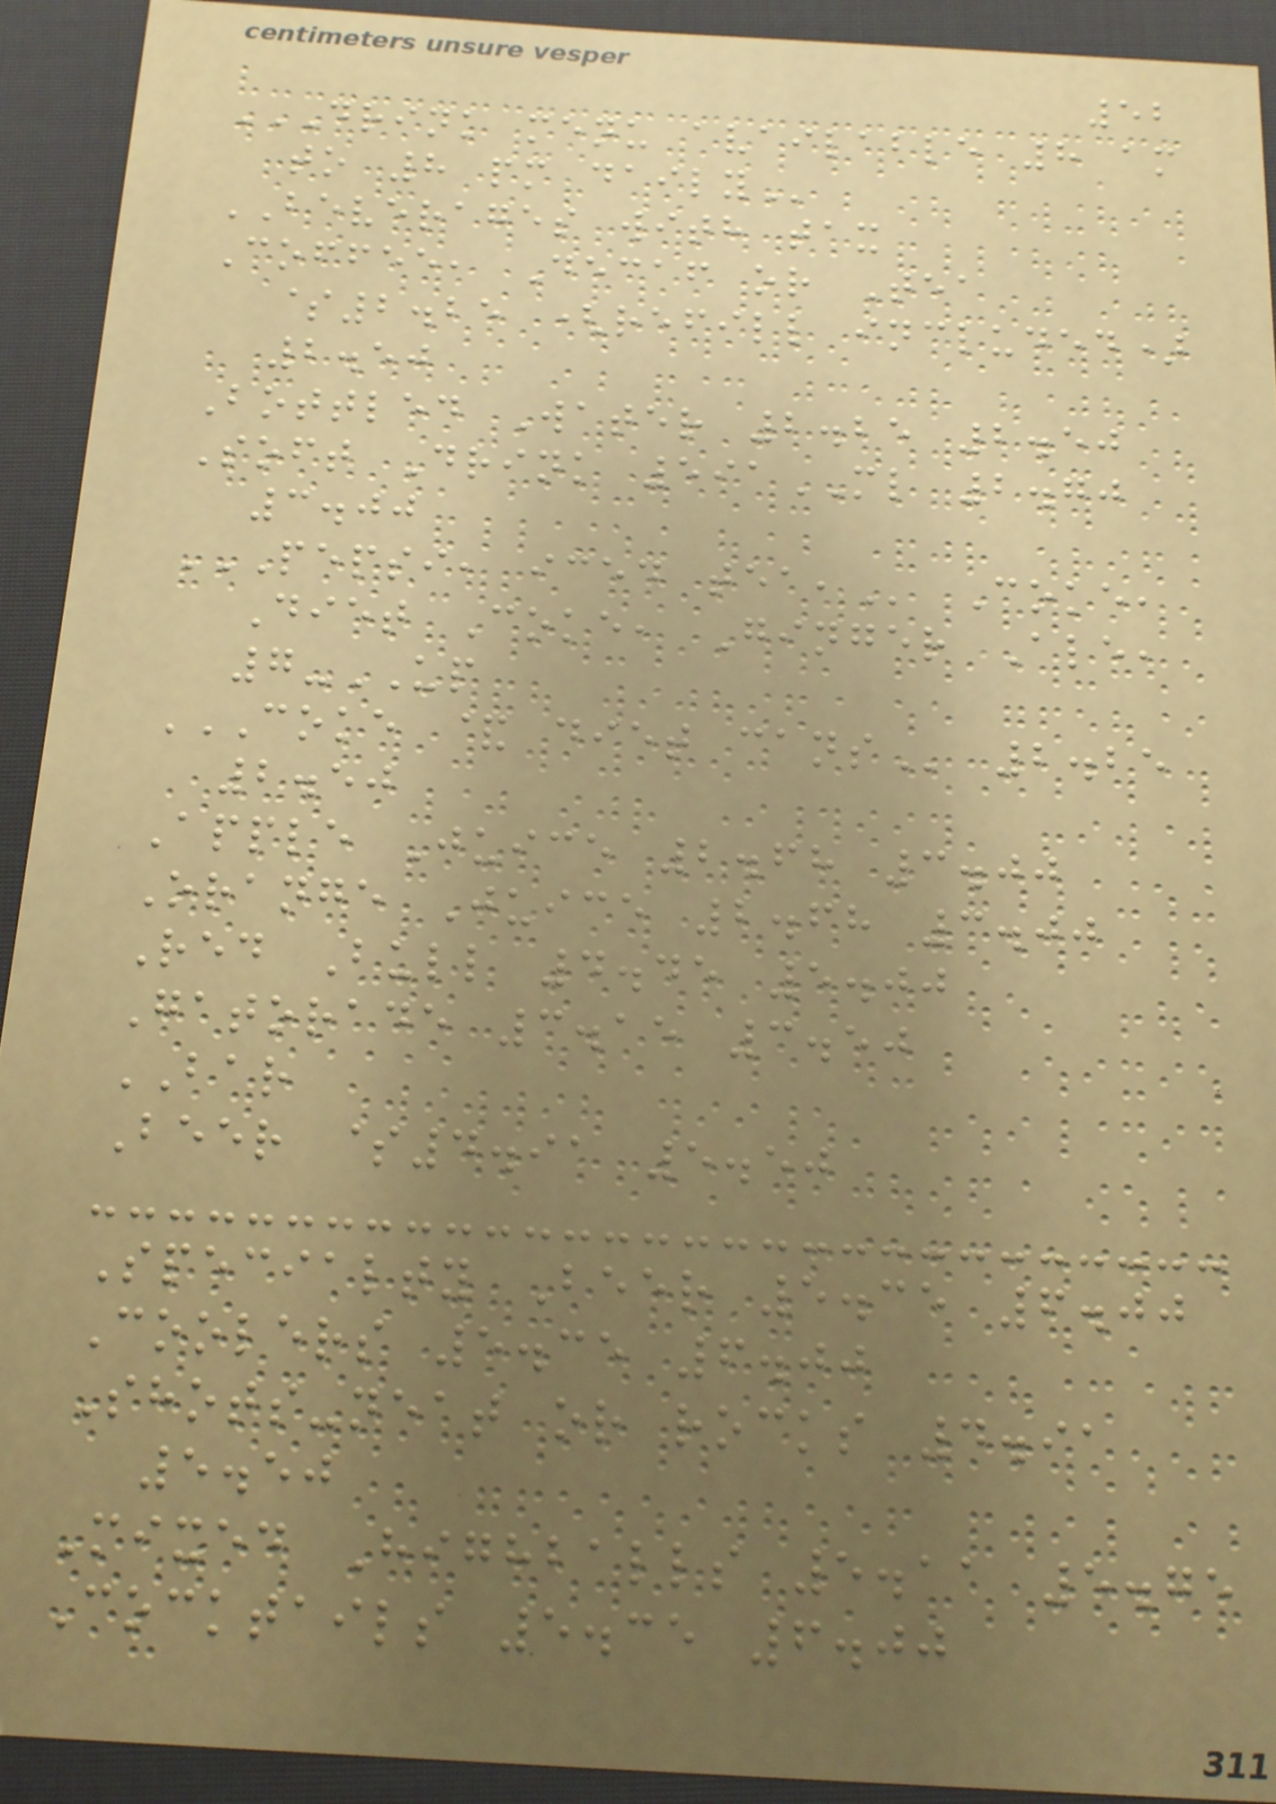52
DRINK MENU AVAILABLE 8 AM
TO 8 PM DAILY
BEVERAGES with tax
Coffee, Decaf or Tea
$2.25 (refill included)
2.50
Bottled Water 2.25 2.50
Soft Drink 591ML 2.70
3.00
PEPSI, ICED TEA, Coke,
Diet Coke, Ginger Ale,
7-UP
COKE & DIET CANS 2.25
2.50
Apple Juice 2.68 3.00
Orange Juice 2.68 3.00
Red Bull 4.45 5.00
Gatorade 3.15 3.50
BAR
Beer $4.91 5.50
Specialty Beer 5.35 6.00
Coolers 5.35 6.00
Shots-neat or rocks 4.91
5.50
Mixed Highballs 5.11 5.75
Cocktails 5.35 6.00
